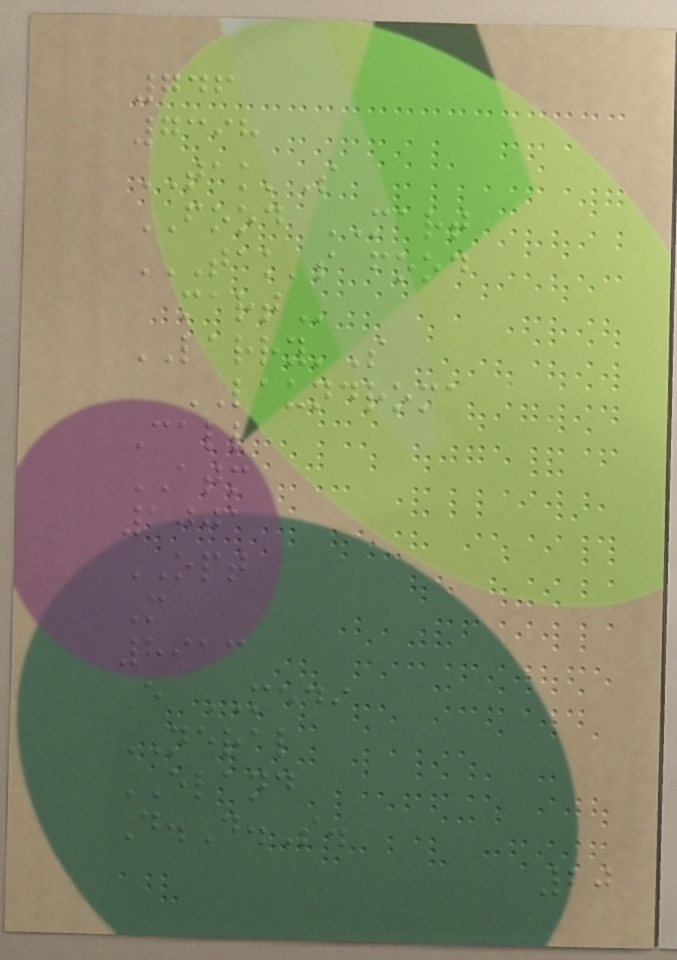746
7398
TAK'S
FOOD MART
TAK'S FOOD
MART
LARRY'S
LAUNDROMA
Call
ATM
1001
OPT
M
8913
E MEDI
NERAL
ELAND
D.D.S.
20
